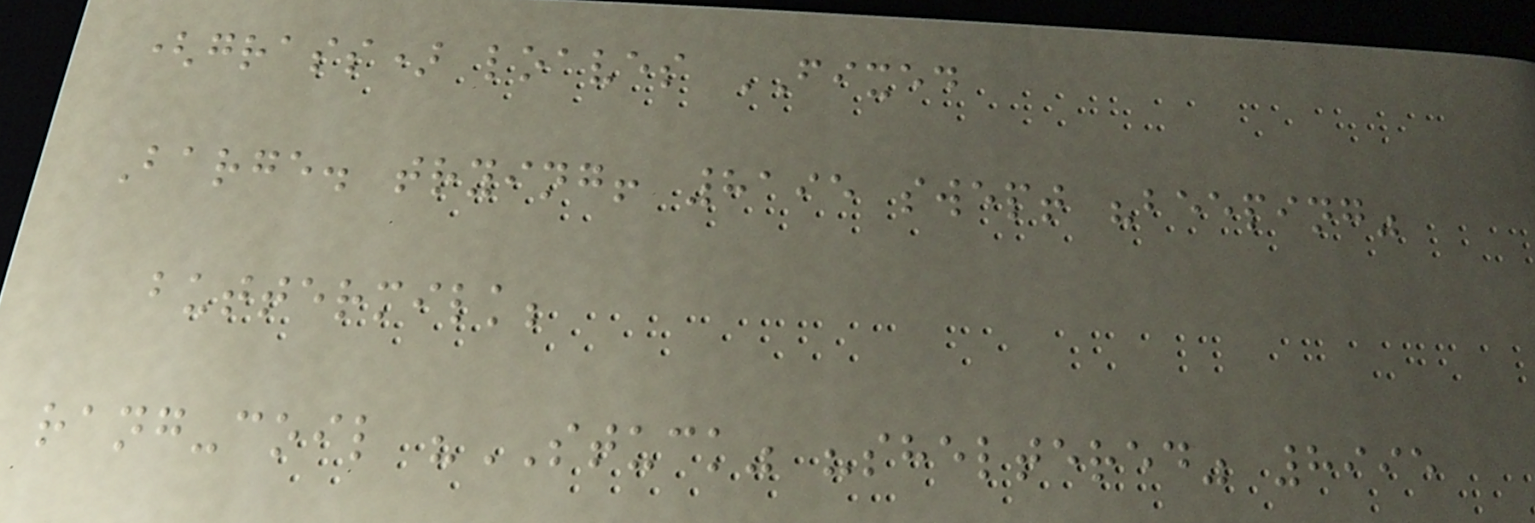(grass) loaves FIXED
Barge. trying! 8195 swept "beeping"
buttermilk;
rang-coil "STUCK" "sheltered" 8995
